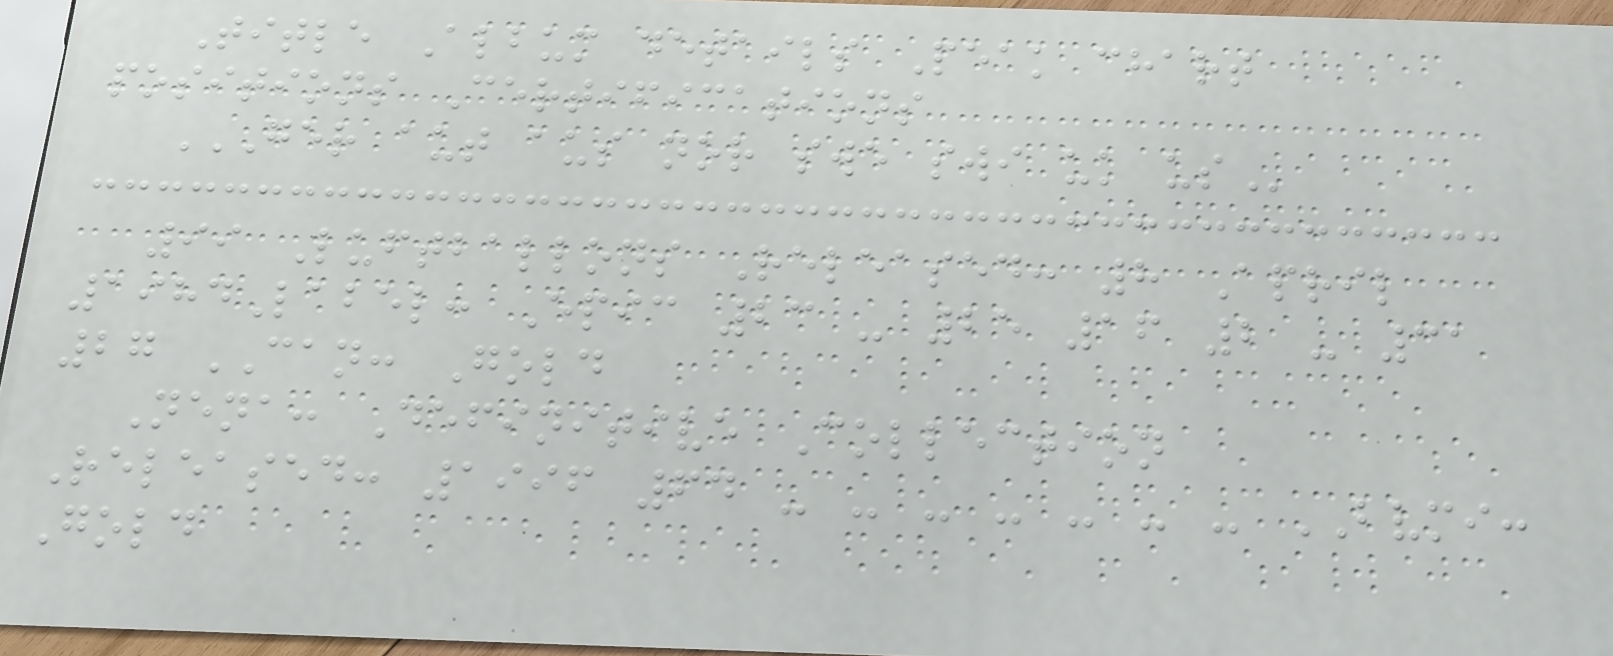Title Album details Peak chart
positions Certifications
GER AUT AUS NOR SWE SWI UK US
99 Luftballons Released: 8 April
1984Label: Epic 23 - 25 16 2 - 31
27 CAN: Gold
Nena: Definitive Collection
Released: 1996 64 - - - - - - - BVMI:
Gold
